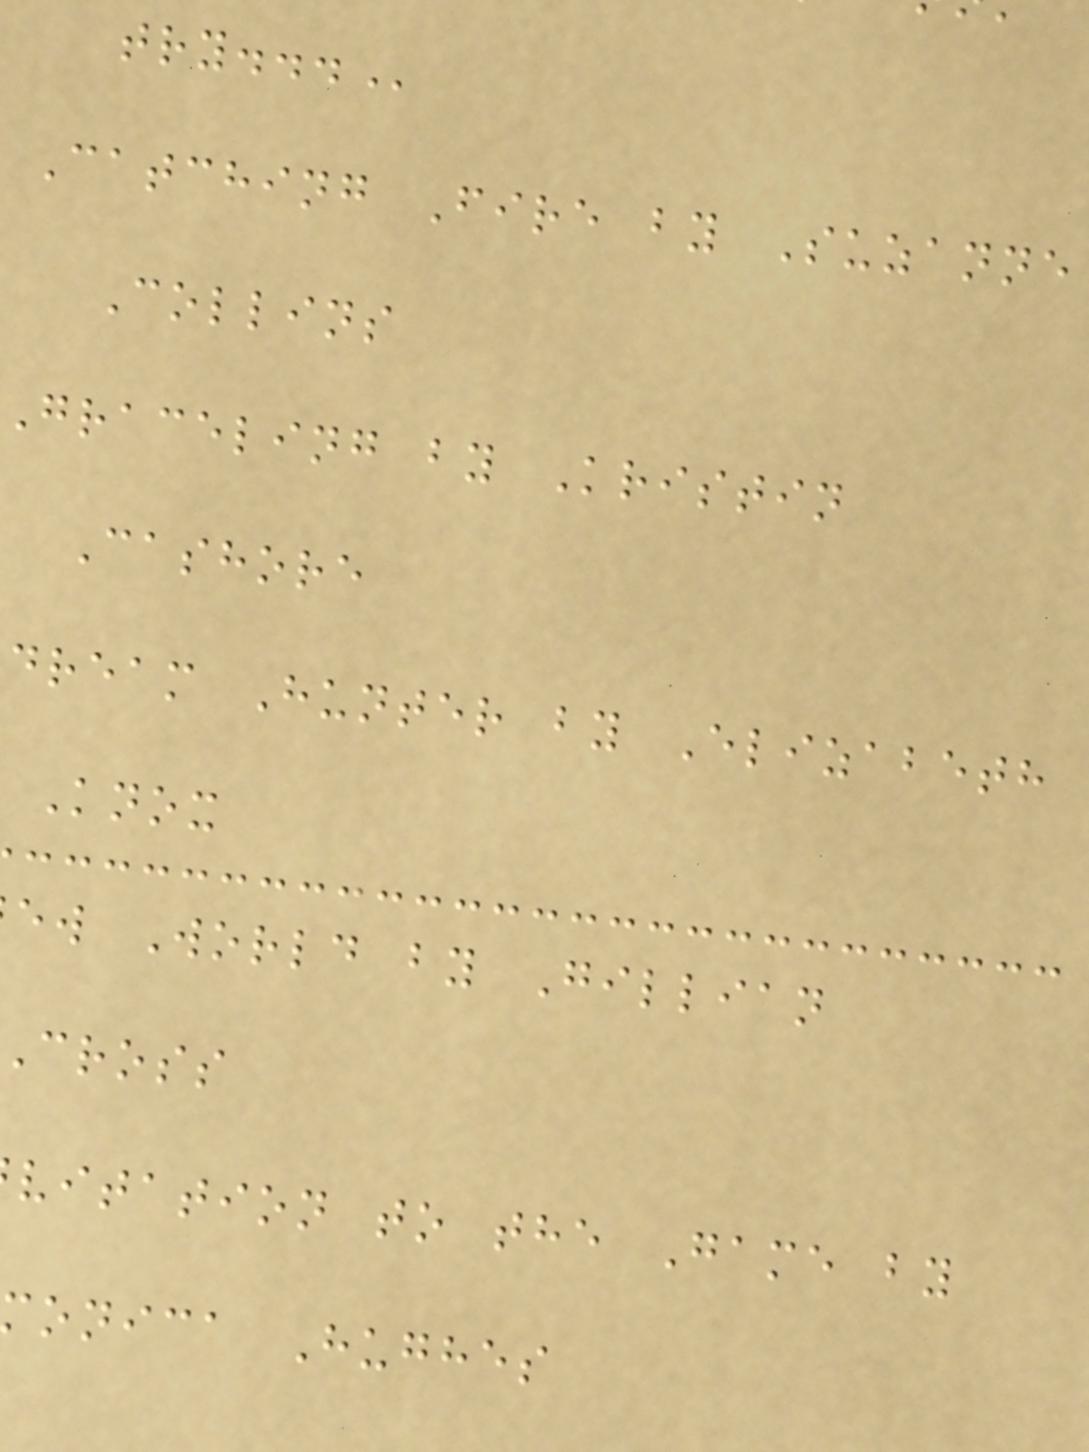Catching Fire by Suzanne
Collins
graceling by Kristin
Cashore
dream Hunter by Elizabeth
Knox
ew World by Gillian
cross
vitation to the Game by
onica Hughes
